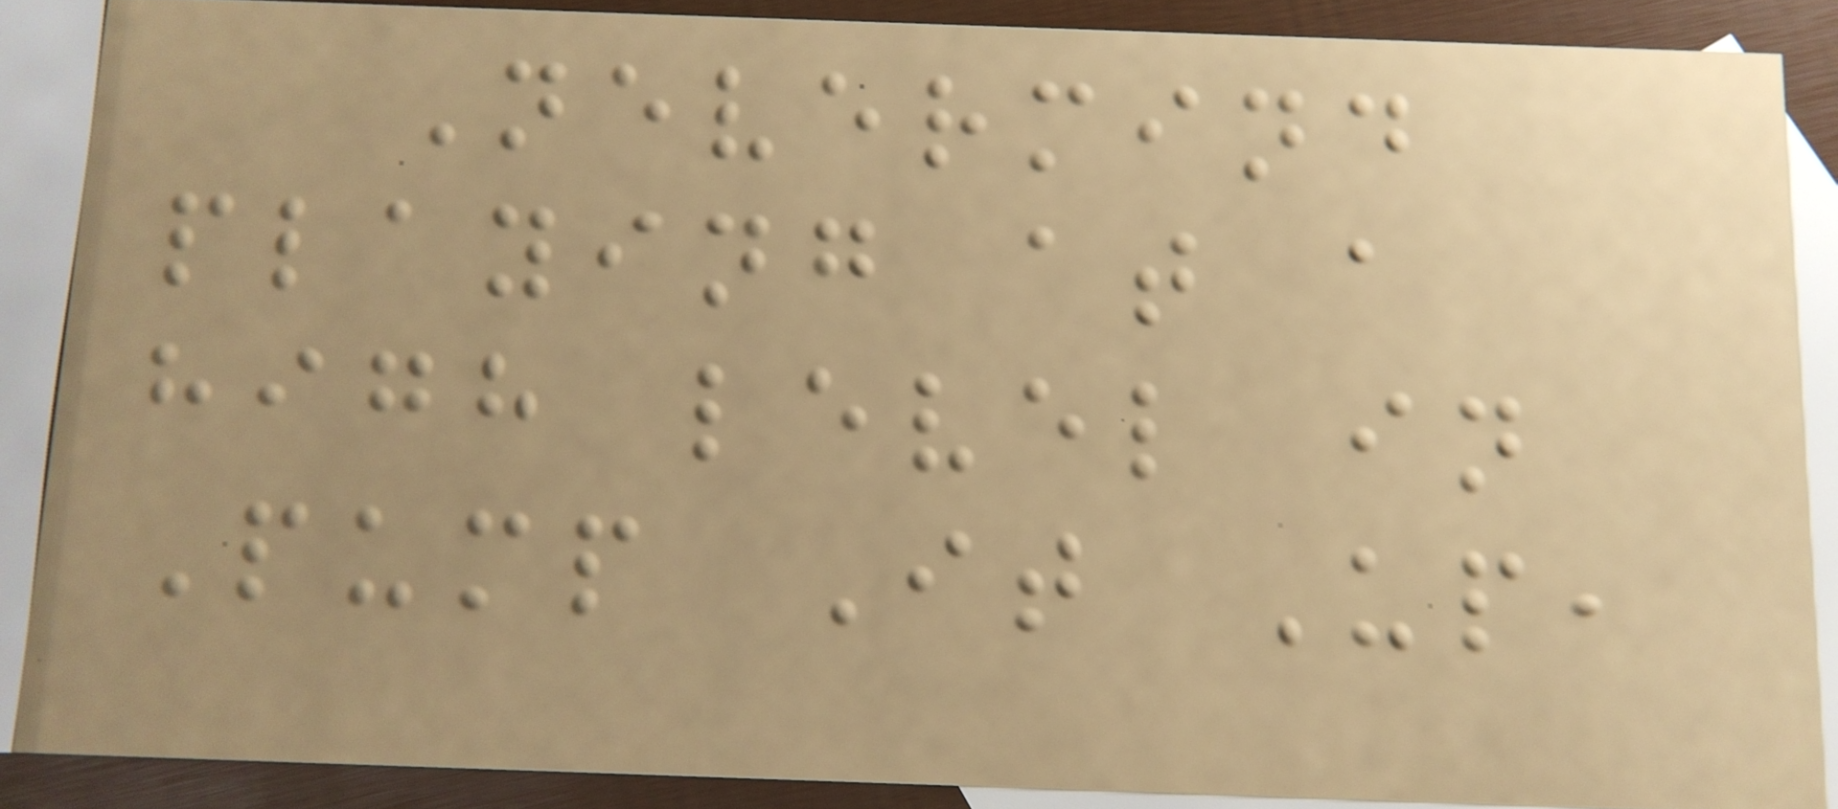Nevermind
playing at a
high level in
Pump It Up,
